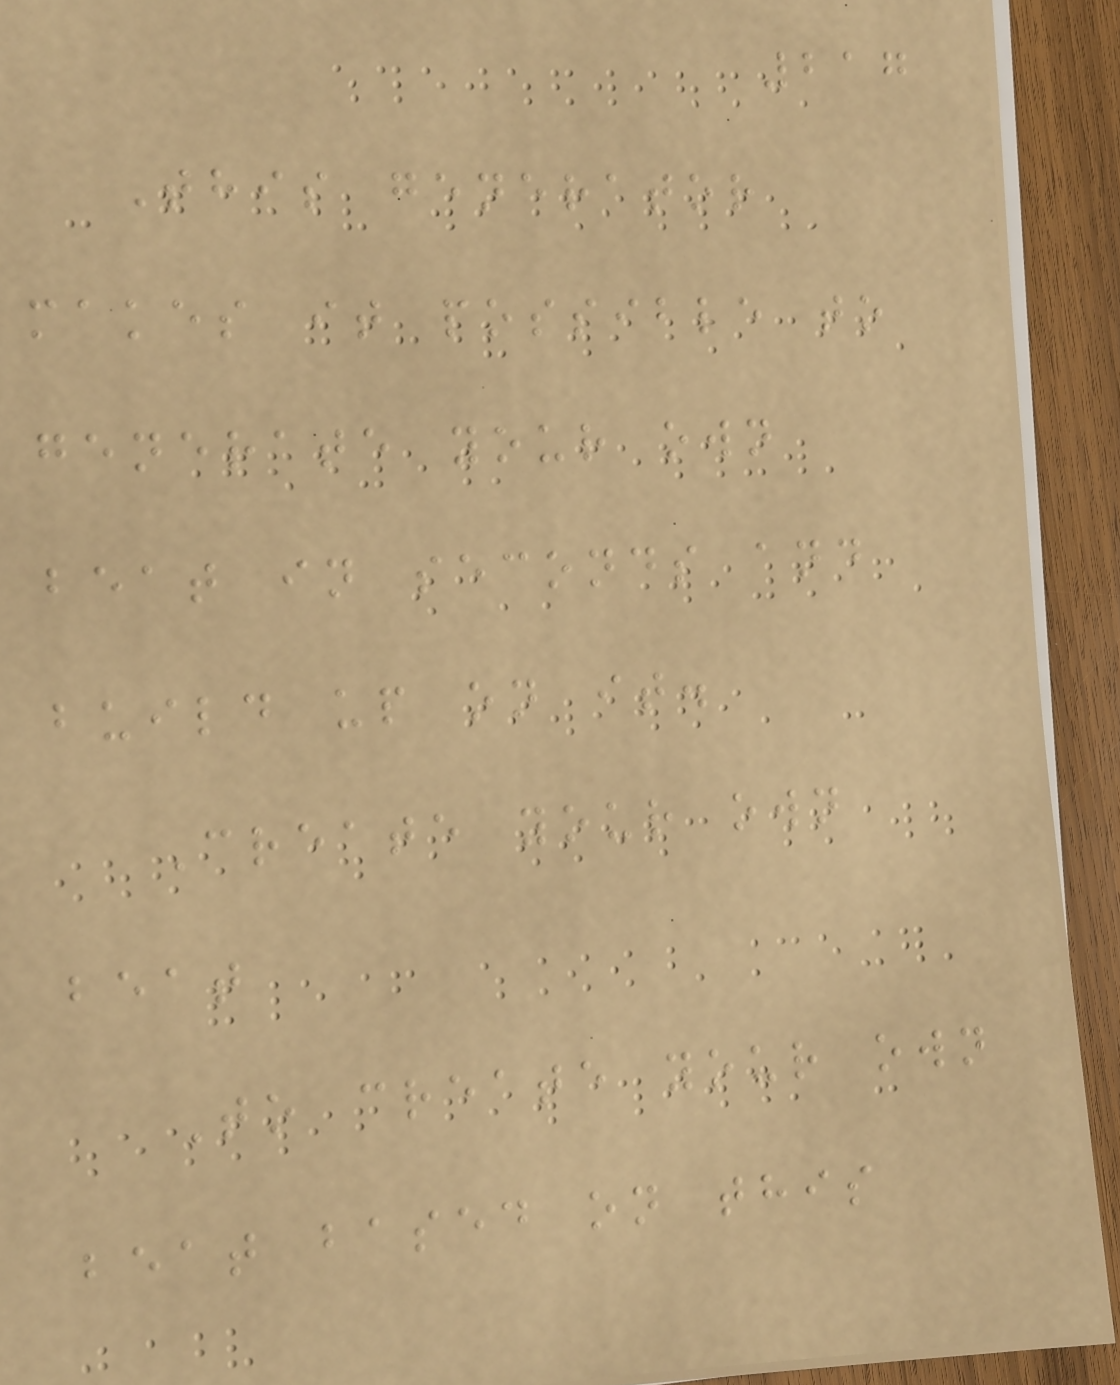217
This generator
makes it possible to
generate your own
beat in seconds and
build up on it.
Create your own
beat
To create your own
beat based on this
